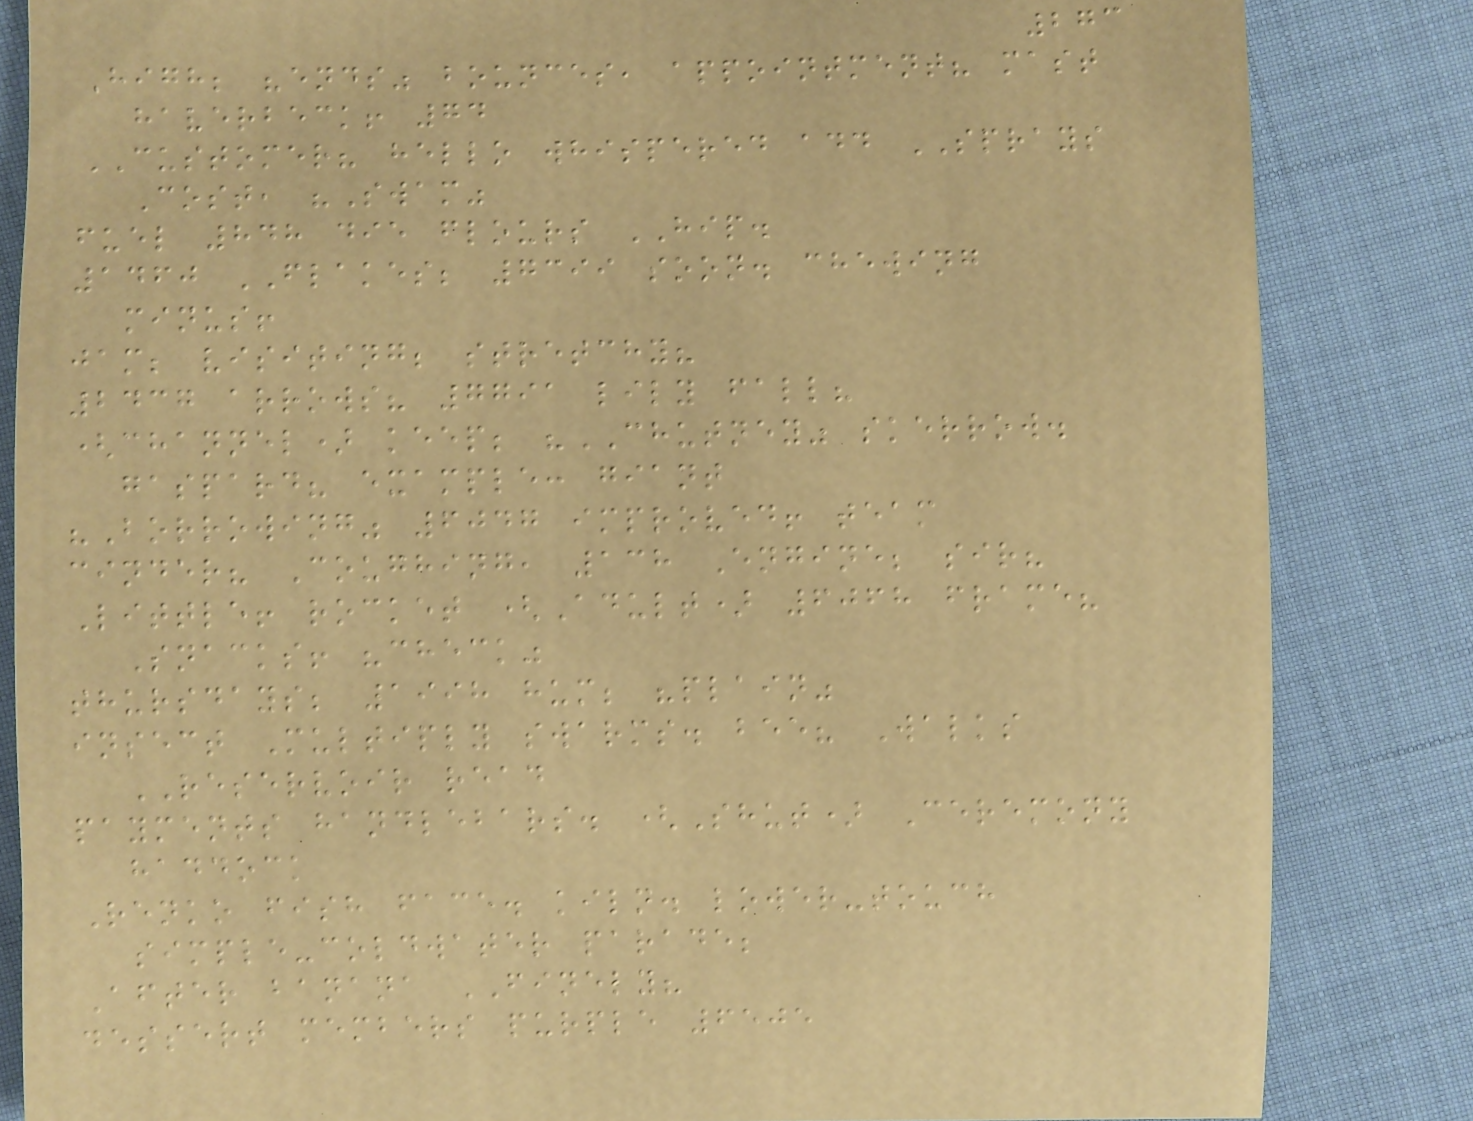273
High; "ends" bounces, appointment? mast
haverbeck! 74
CUSTOMER? hello whispered add SPRAYS
Cost, "Swam"
fuel 848 die flours HIP.
1460 FLAKES; 7399 soon. chewing
minus!
jam; visiting; stretchy?
2437 arrows? 7791 lily fall?
(channel) keep; "CHUTNEY" skerrow.
gaspard? example: giant
"Borrowing" 6047 improved! team
cinder? Coughing, 138 Engine; sir?
Little! rocket (Adult) 6068 frame?
Snacks! "check"
thursdays; 1998 hum; "plain"
insect Multiply swarms. bee? Walks
RESERVOIR read
payments handlebars. (Shut) Ceremony
haddock
Renko fish face. kiln. lower-touch
simple-coldwater parade;
After banana FINELY?
dessert members purple 6505
